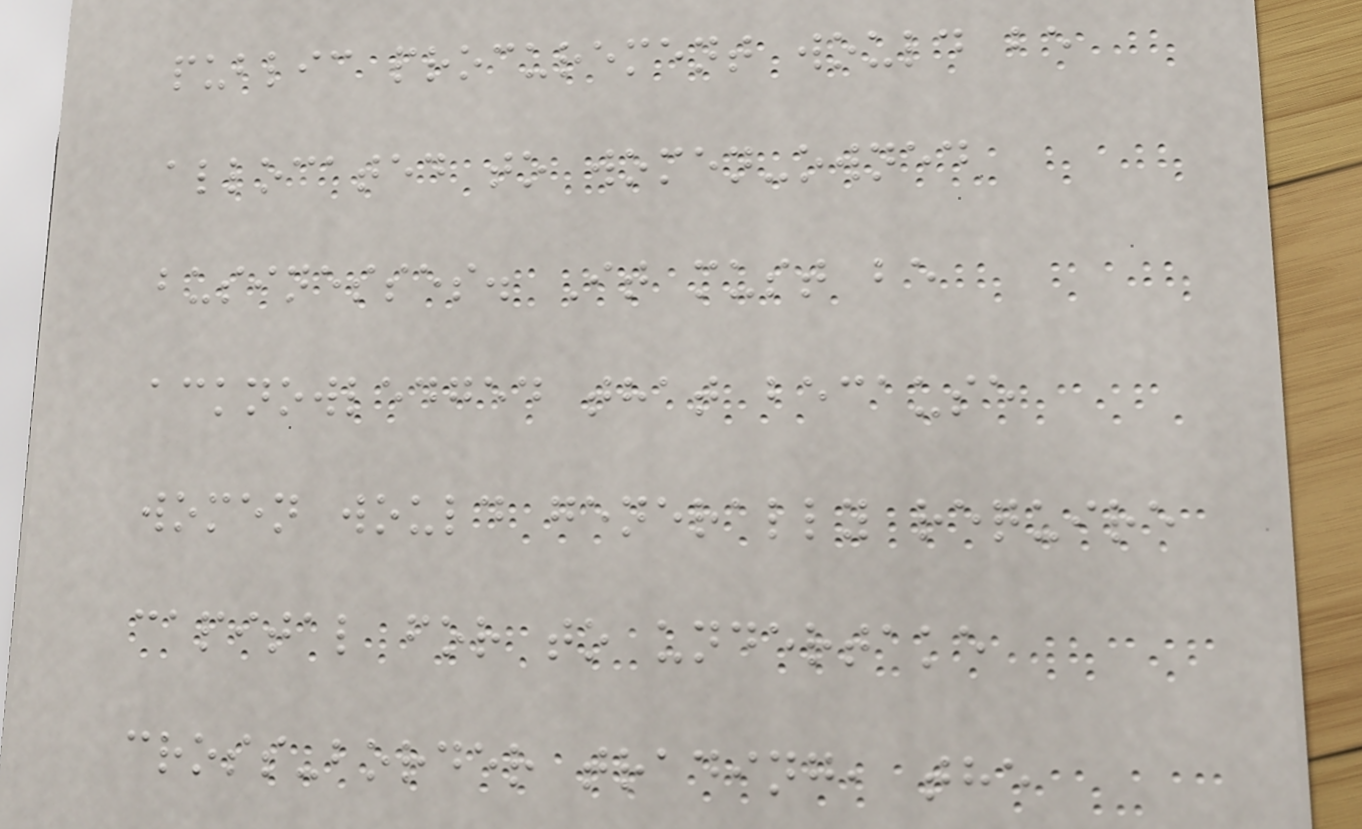public procurement would be
allocated to women-owned
businesses. It must be
acknowledged that because
women would generally require
capital for to undertake
cross-border trading, the
